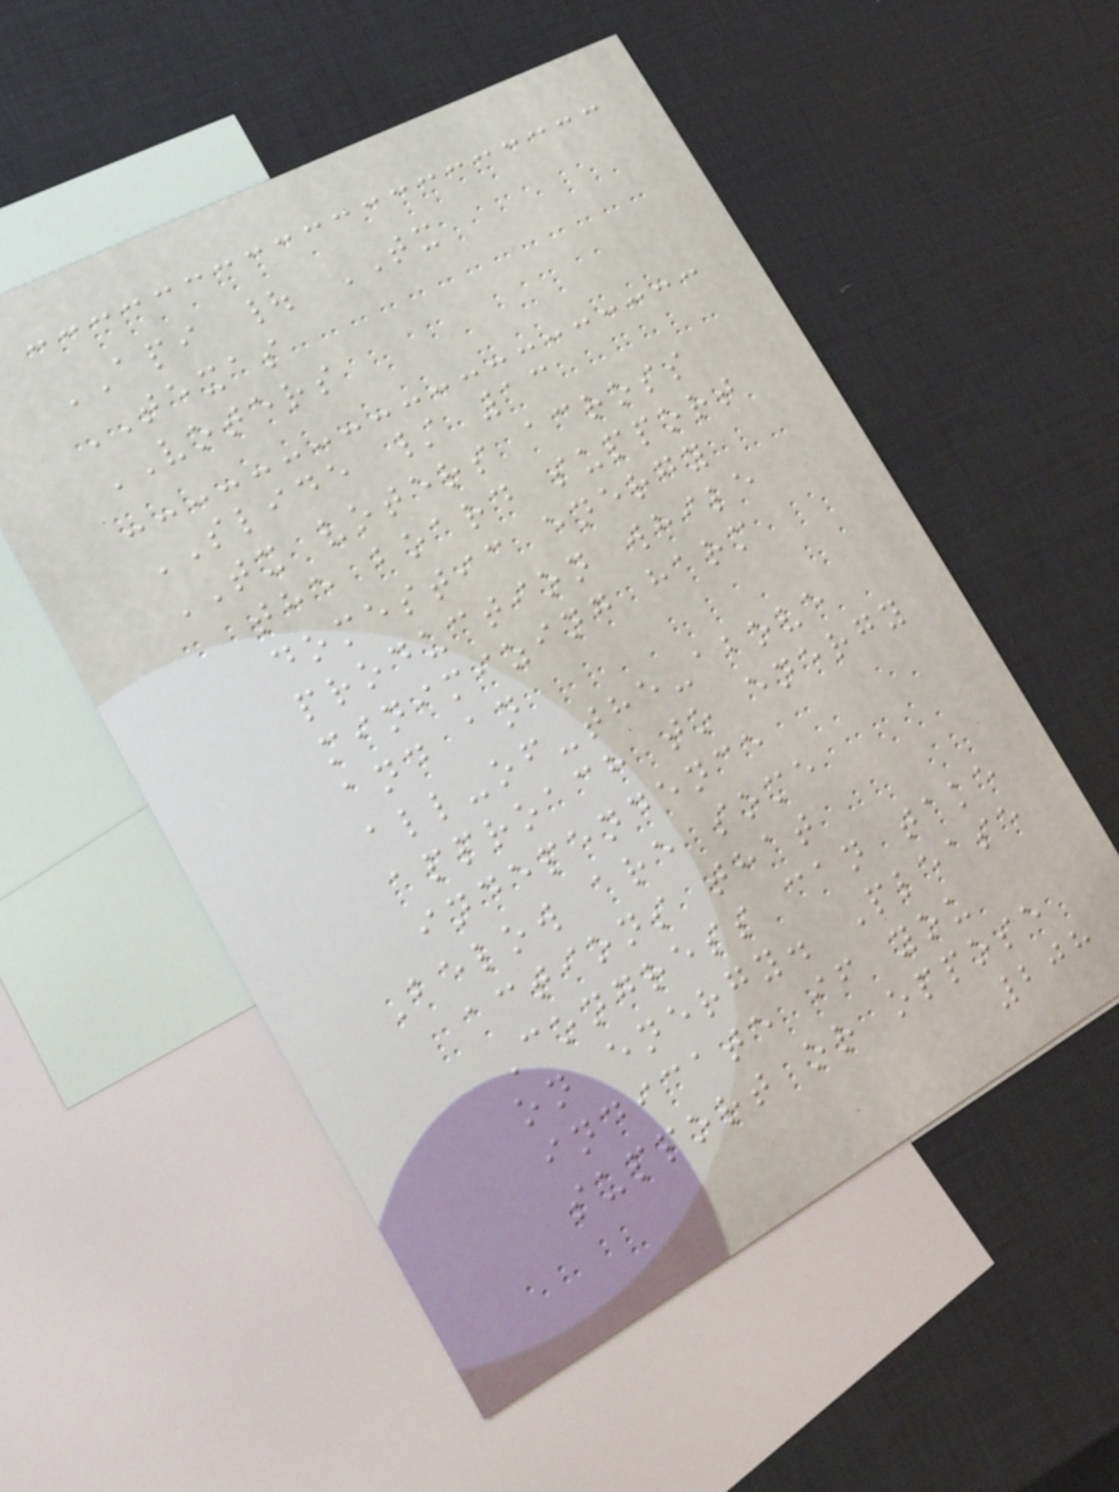API | TX
TEXAS
VOTERS
SLIDE / 13
TX voters across
the board support
domestic energy
production while
minimizing harm
and an
all-of-the-above
approach to energy
independence
Below are some
actions that
Congress can take
on energy. Please
indicate if you
support or oppose
208
